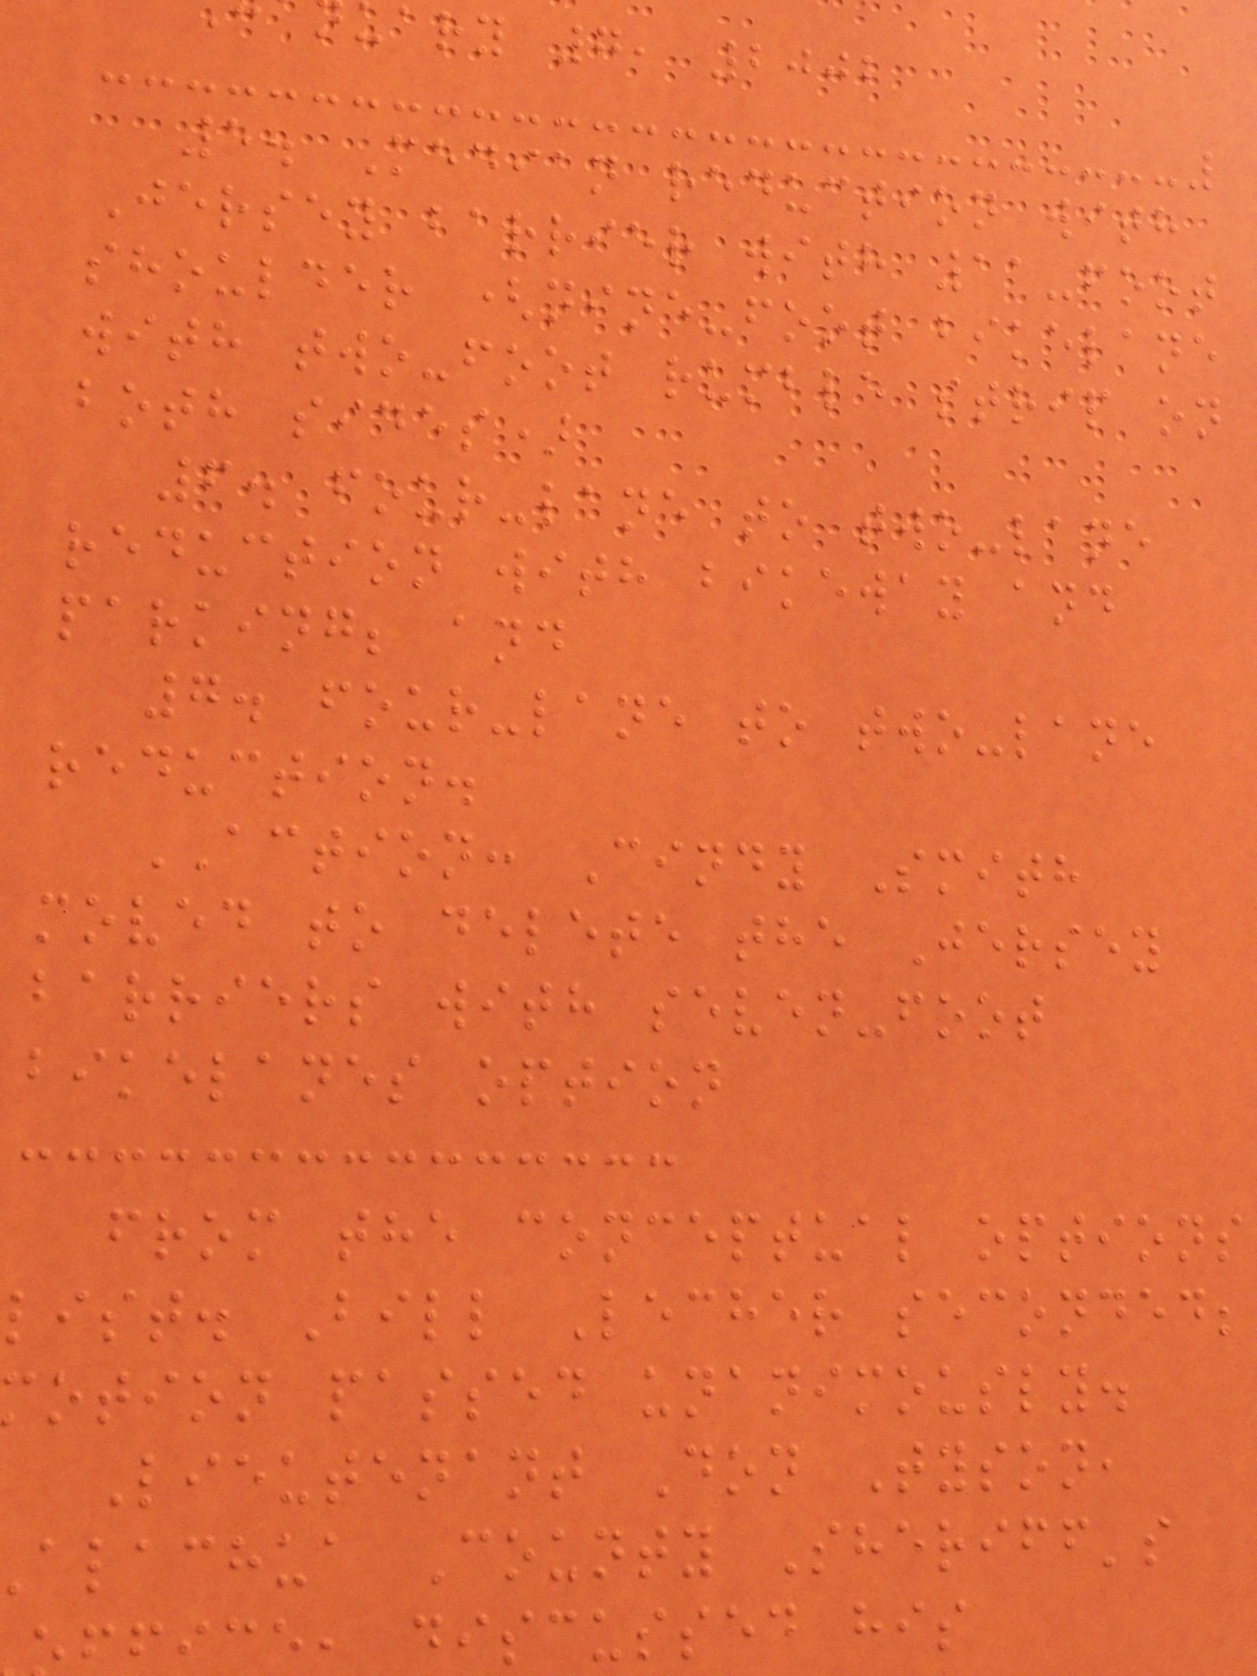ary 7, 2002
5. Median reduction with
Jersey barrier with 11-foot
shoulder (nine-foot bikelane
with two-foot rumble strip on
both sides)
6. four-lane to two-lane
reduction with bikeway and
parking; and
7. four-lane to two-lane
reduction.
ACTION: Cindy Smith
moved to delete the Jersey
barriers with seven-foot
bikelanes option
from the conceptual options
list. Bill Lecher seconded;
otion passed unanimously.
Lieutenant Don Tyson,
alachua County Sheriff's
ce, discussed his
